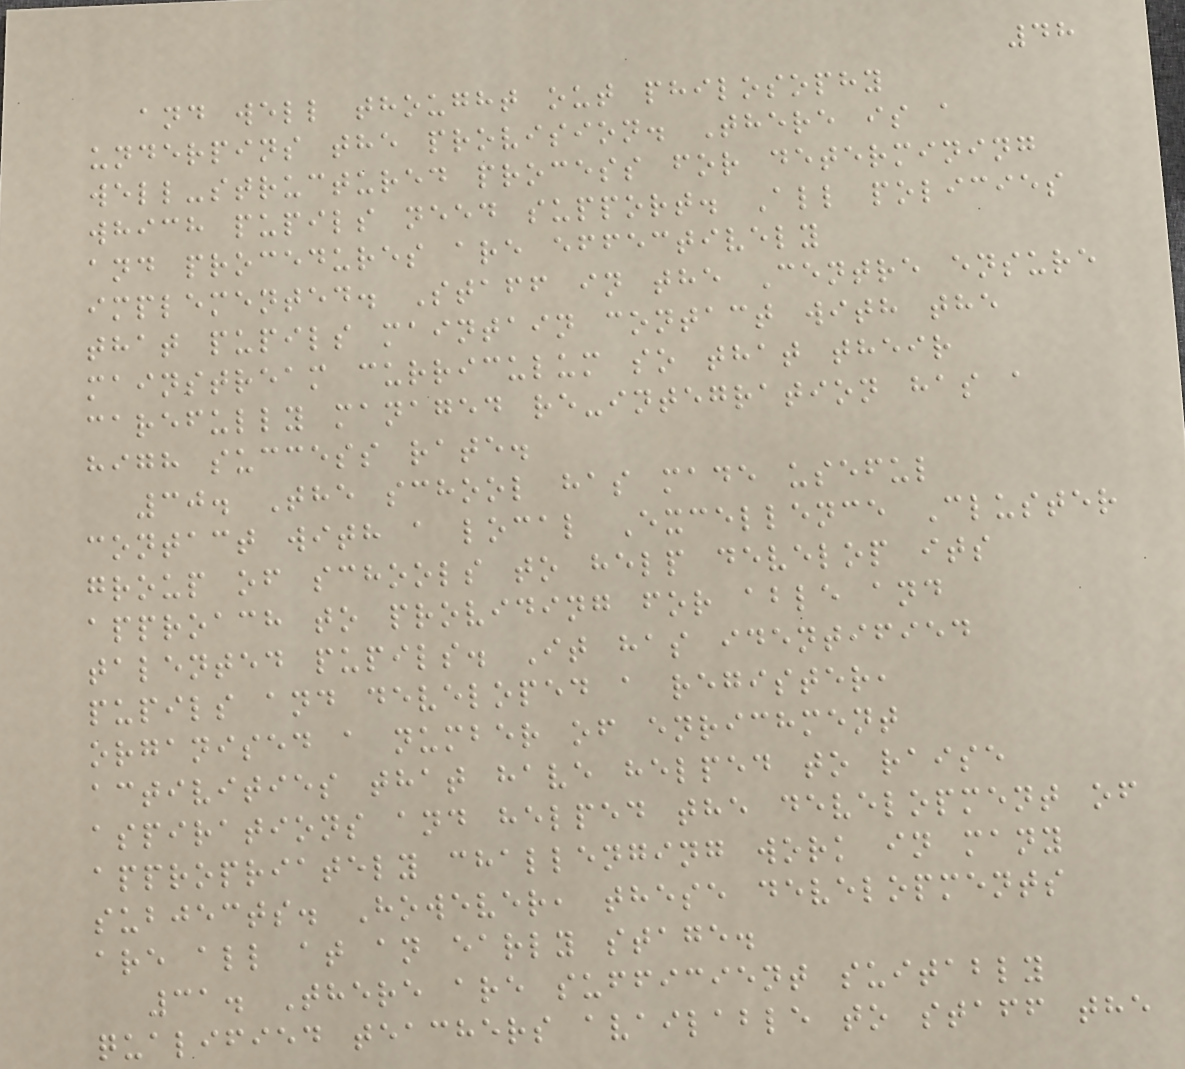48
and well thought out philosophy
underpins the provision. There is a
well-structured process for determining
which pupils need support. All policies
and procedures are effectively
implemented. Staff in the Centre ensure
that pupils maintain contact with the
mainstream curriculum so that their
carefully managed re-integration has a
high success rate.
30. The school has made useful
contact with a local Excellence Cluster
group of schools to help develop its
approach to providing for able and
talented pupils. It has identified
pupils and developed a register,
organised a number of enrichment
activities that have helped to raise
aspirations and helped the development of
appropriately challenging work in many
subjects. However, these developments
are all at an early stage.
31. There are sufficient suitably
qualified teachers available to staff the
